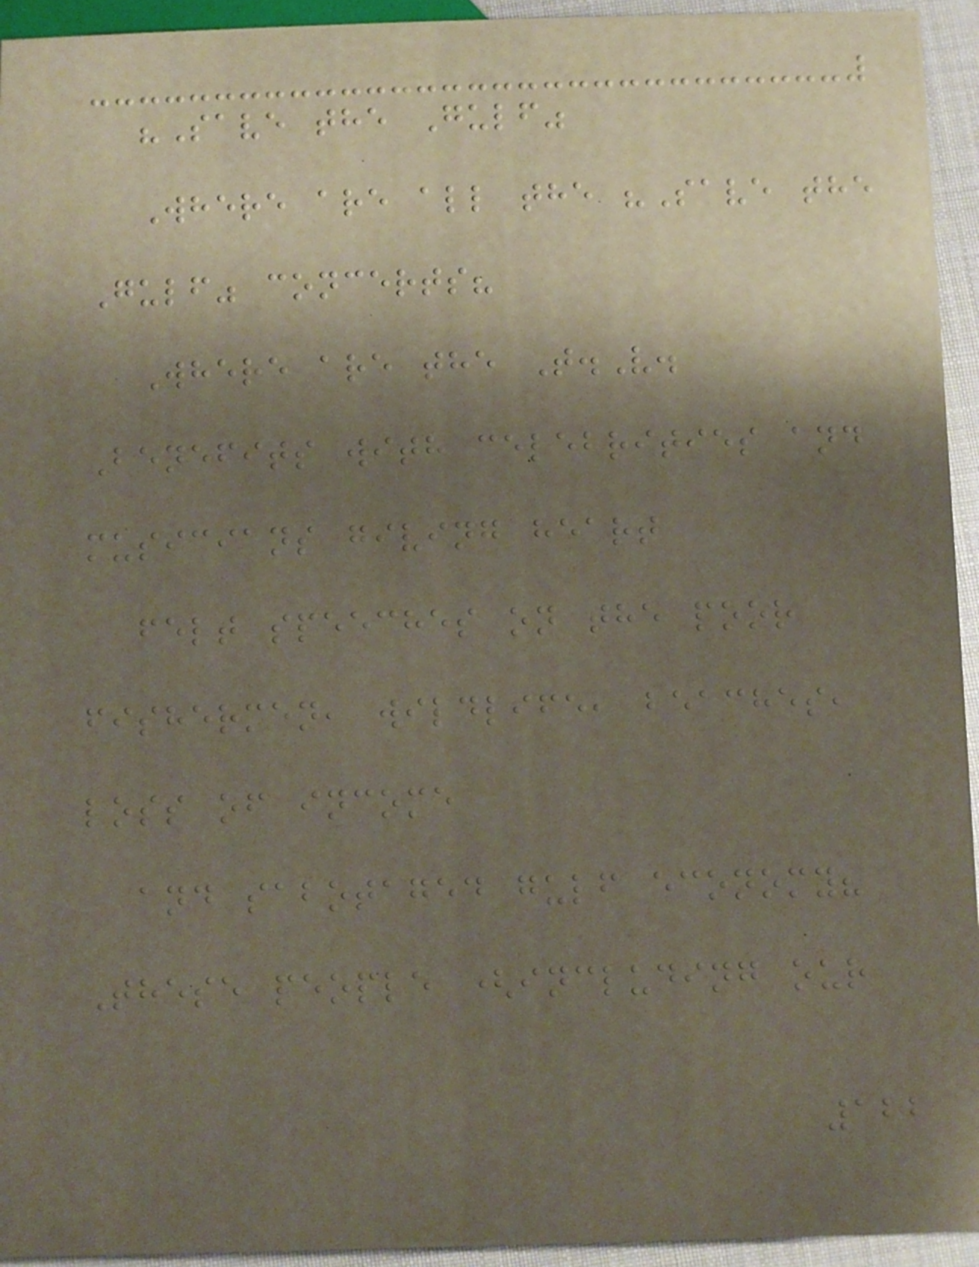"Save the Gulf"
Where are all the "Save the
Gulf" concerts?
Where are the T.V.
Benefits with celebrities and
musicians giving heart
felt speeches on the poor
fishermen, wildlife, beaches,
loss of income
and sabotaged gulf economy?
These people (including our
122
